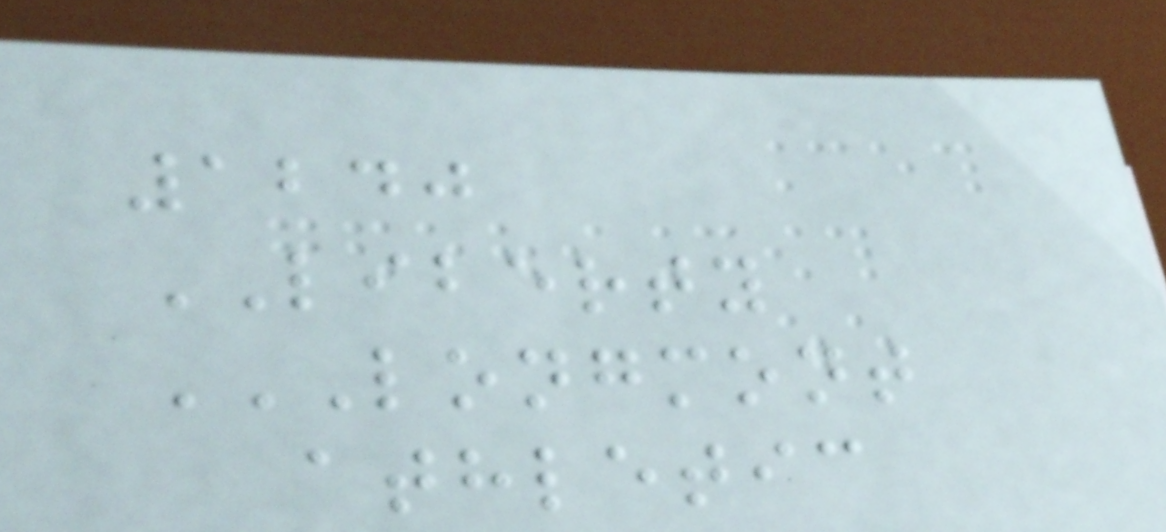1240
LIBERTY
LONGMONT
ATHLETIC
